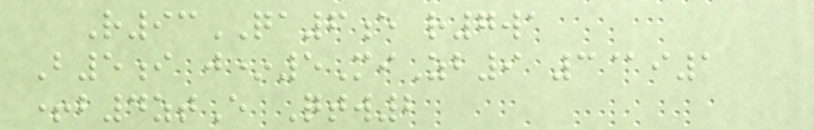R93QA6e r7wa
B5i j*5MiZb9 3@i1
+b4ztE Qtw2
